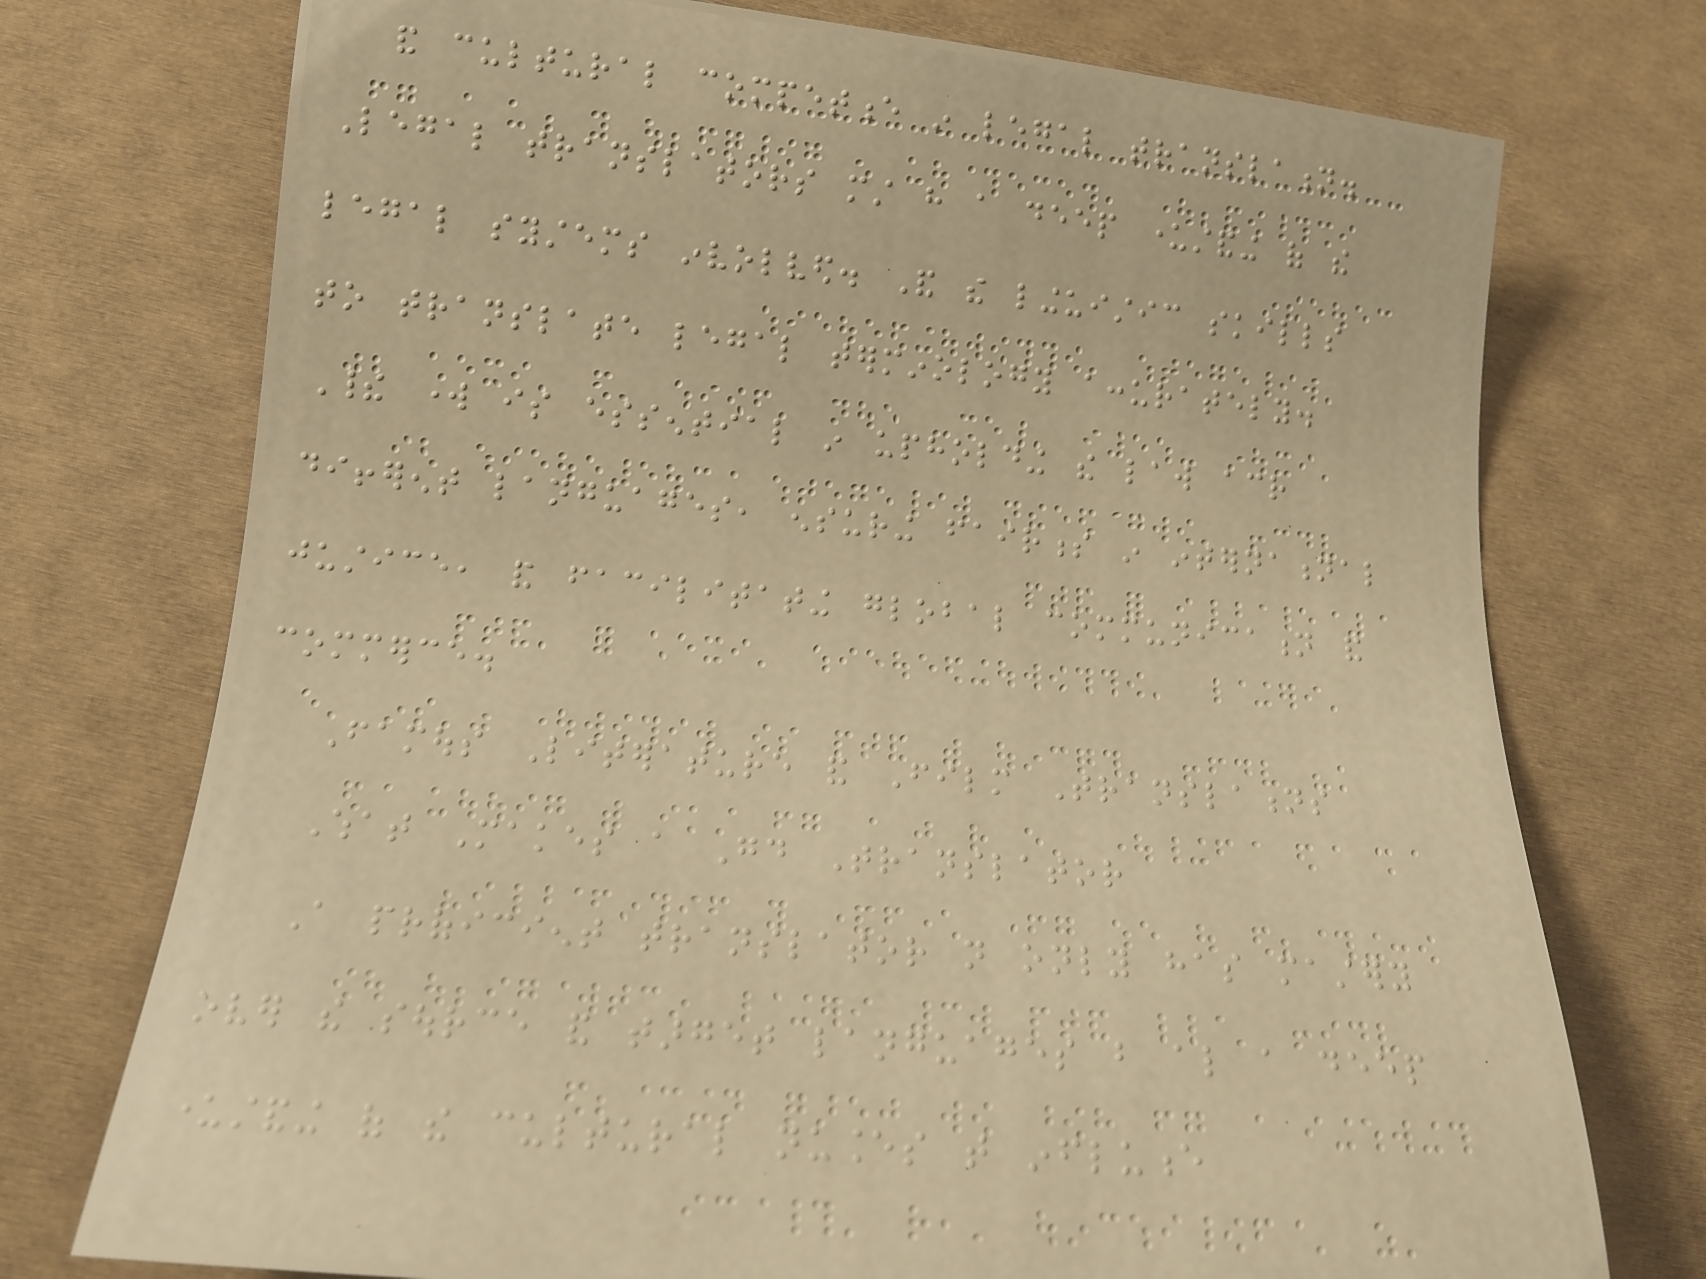and cultural competence in legal translation.
Legal translators must have a deep understanding of the
legal systems involved. And the linguistic skills
to translate legal terminology accurately.
Their work is essential in upholding the law across
different languages, ensuring fairness in international
justice, and facilitating global communication and
commerce.
Famous Literature and Film Translations
What Makes a Good Translator
A proficient translator not only has mastery
over the source and target languages but also a deep
understanding of the cultural nuances that influence
